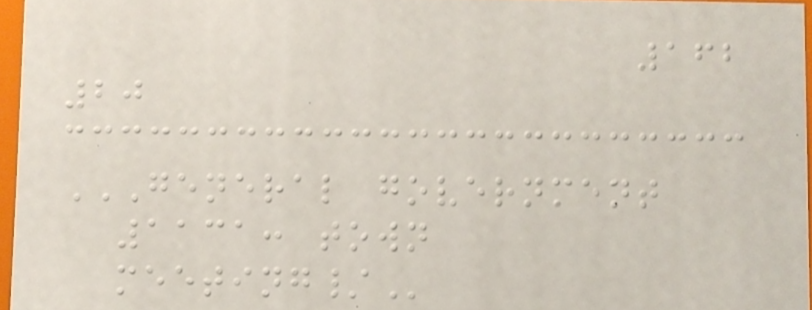162
20
GENERAL GOVERNMENT
1131: TOWN
MEETING/
